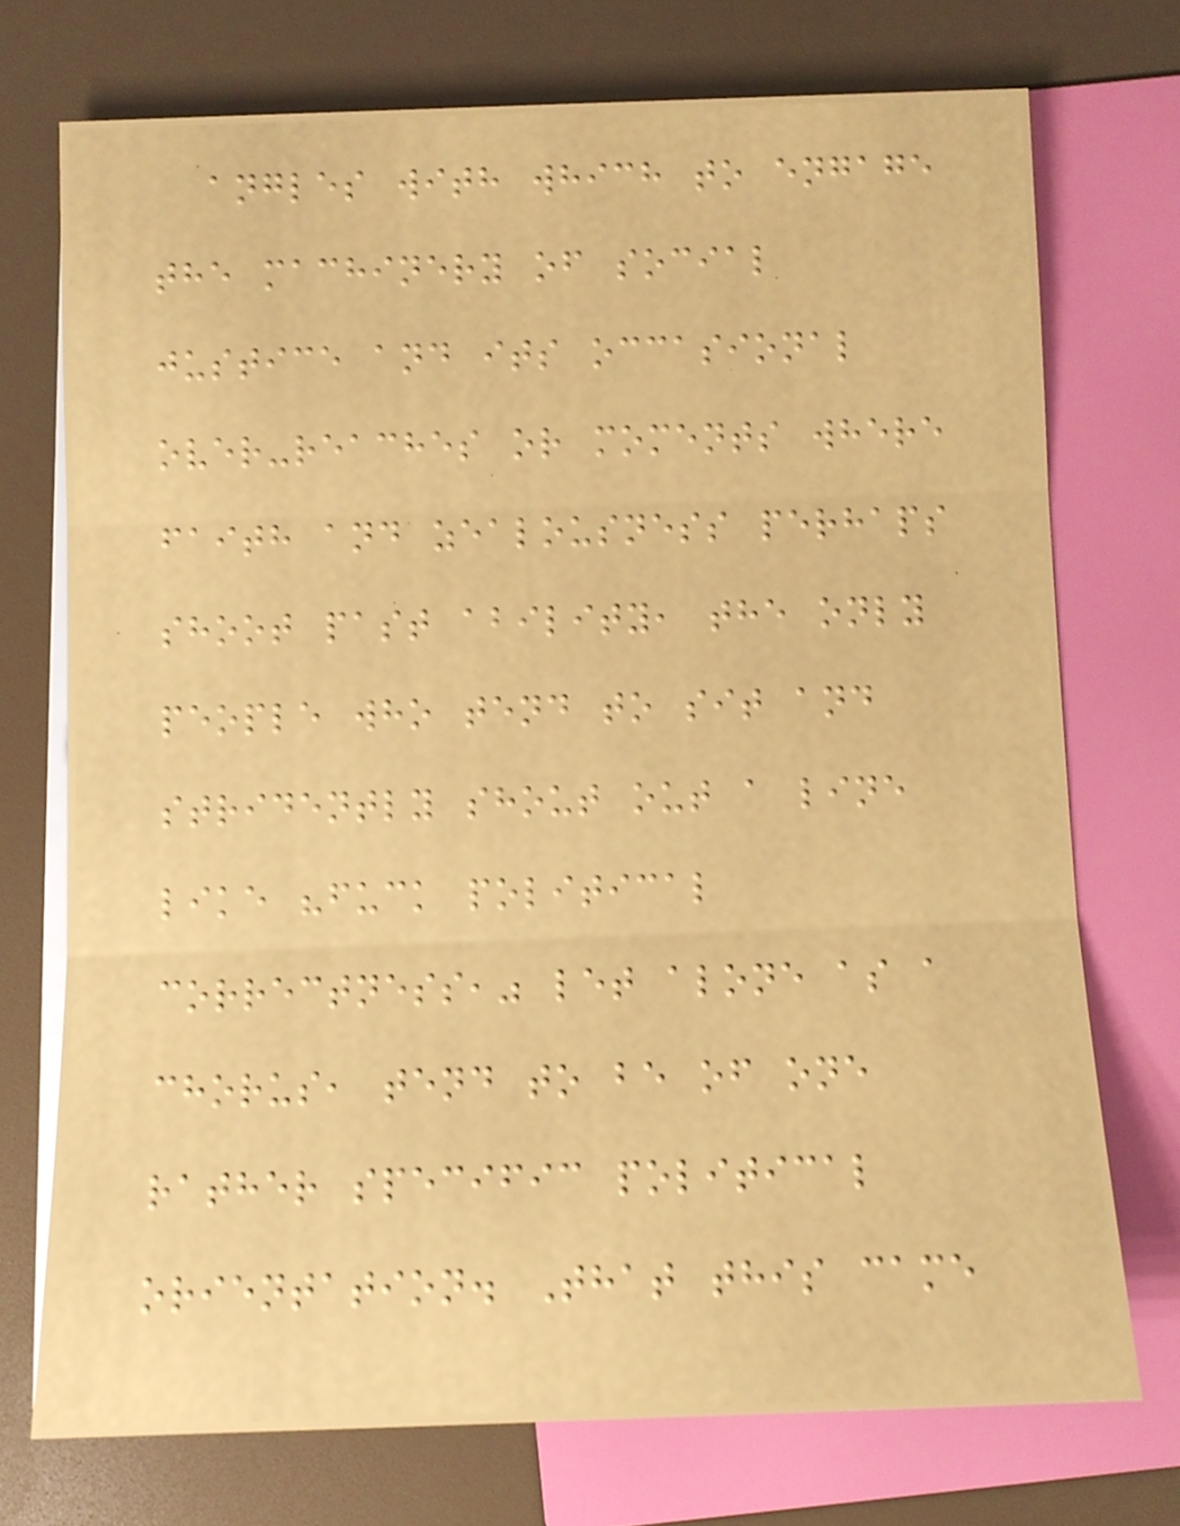angles with which to engage
the machinery of social
justice and its occasional
over-reaches or moments where
faith and zealousness perhaps
shoot past ability, the only
people who tend to sit and
stridently shout out a line
like "fuck political
correctness," let alone as a
chorus, tend to be of one
rather specific political
orientation. That this came
